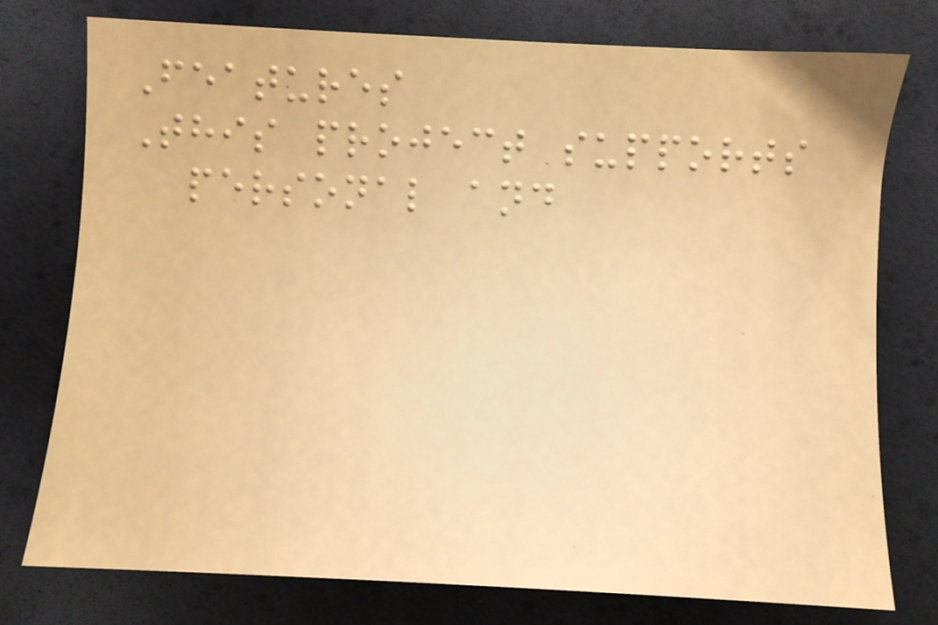Features
This project supports
personal and
